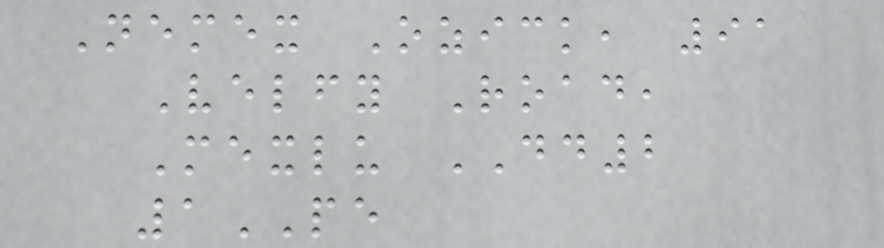Nemex Ozick, 91
Velfy Road,
Mexlu DD2
1PE
